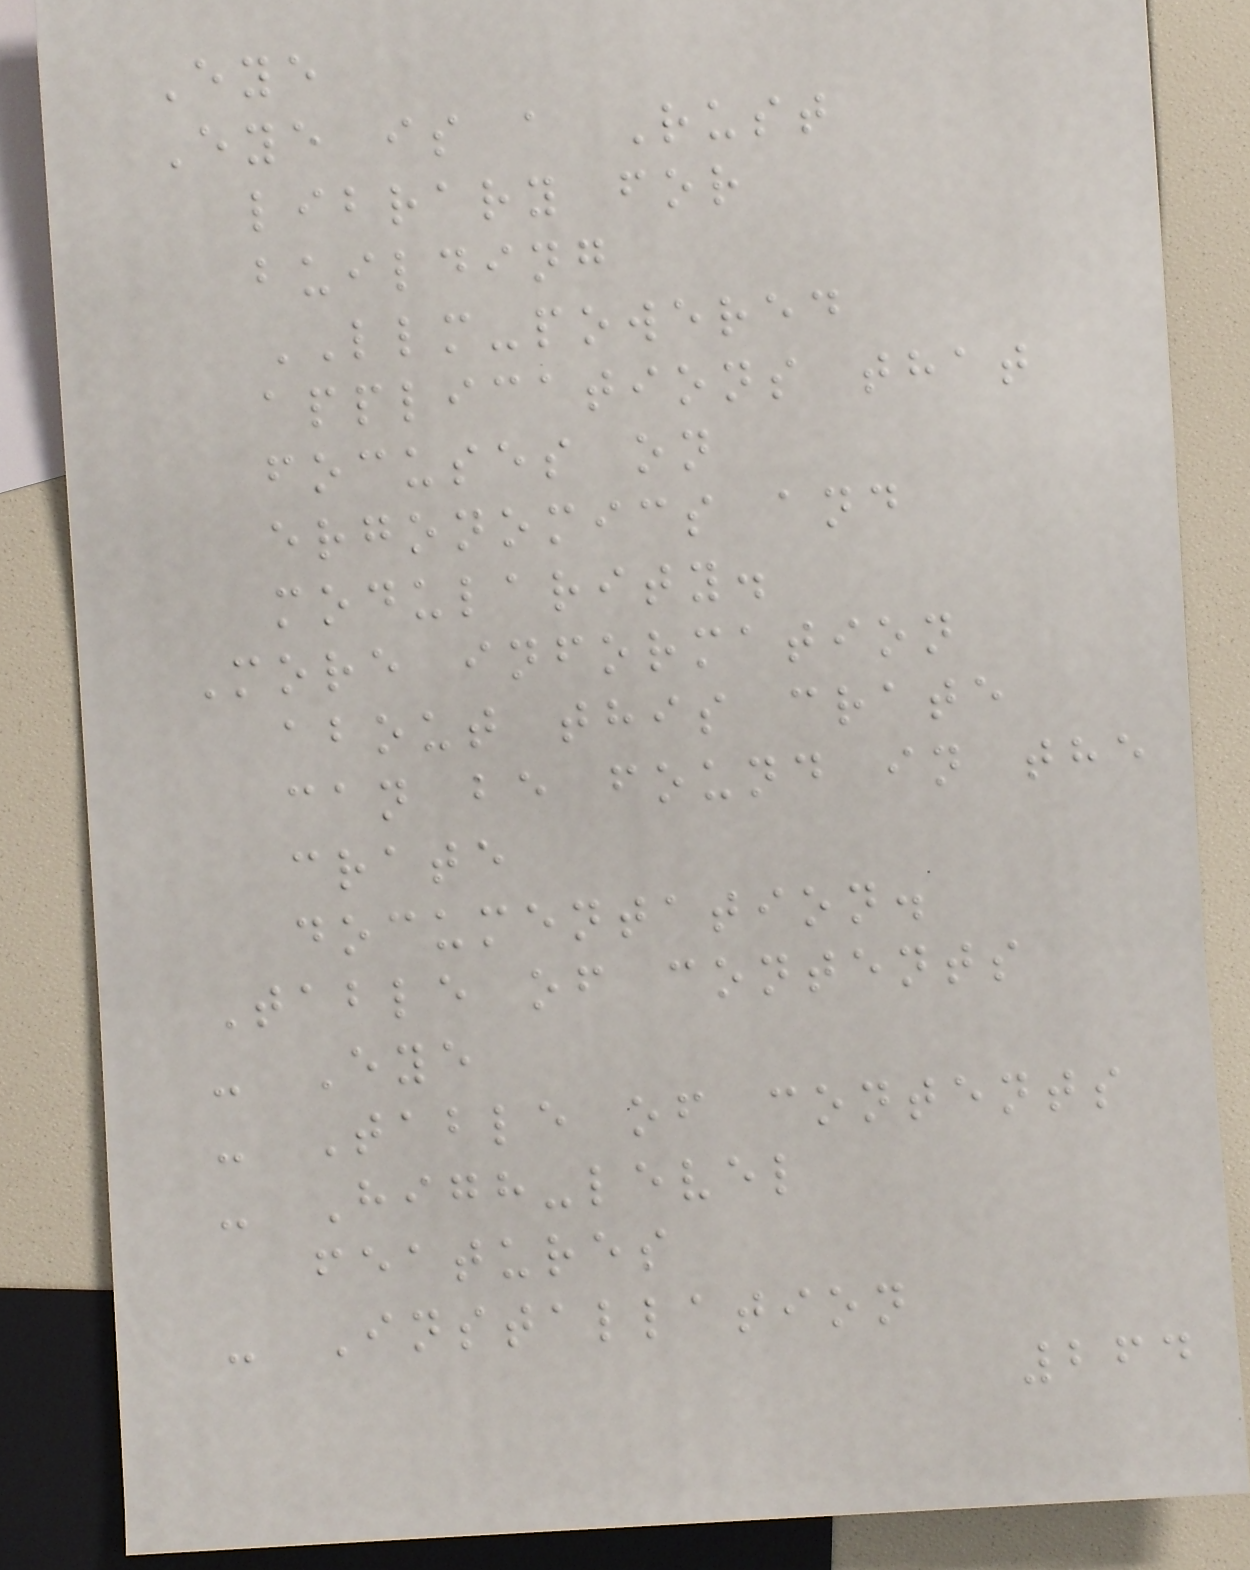Eye
Eye is a Rust
library for
building
LLM-powered
applications that
focuses on
ergonomics and
modularity.
More information
about this crate
can be found in the
crate
documentation.
Table of contents
- Eye
- Table of contents
- High-level
features
- Installation
264
